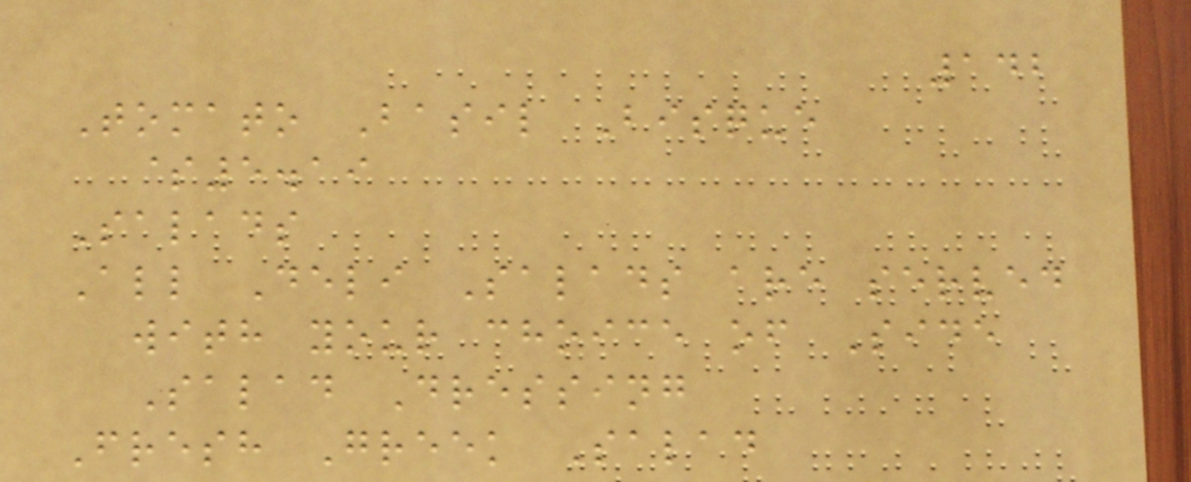142
Tomato Basil Bisque
$5.19
Salads
All Deli Salads are served
with your choice of Side
Salad Dressing
Fresh Greek Salad
